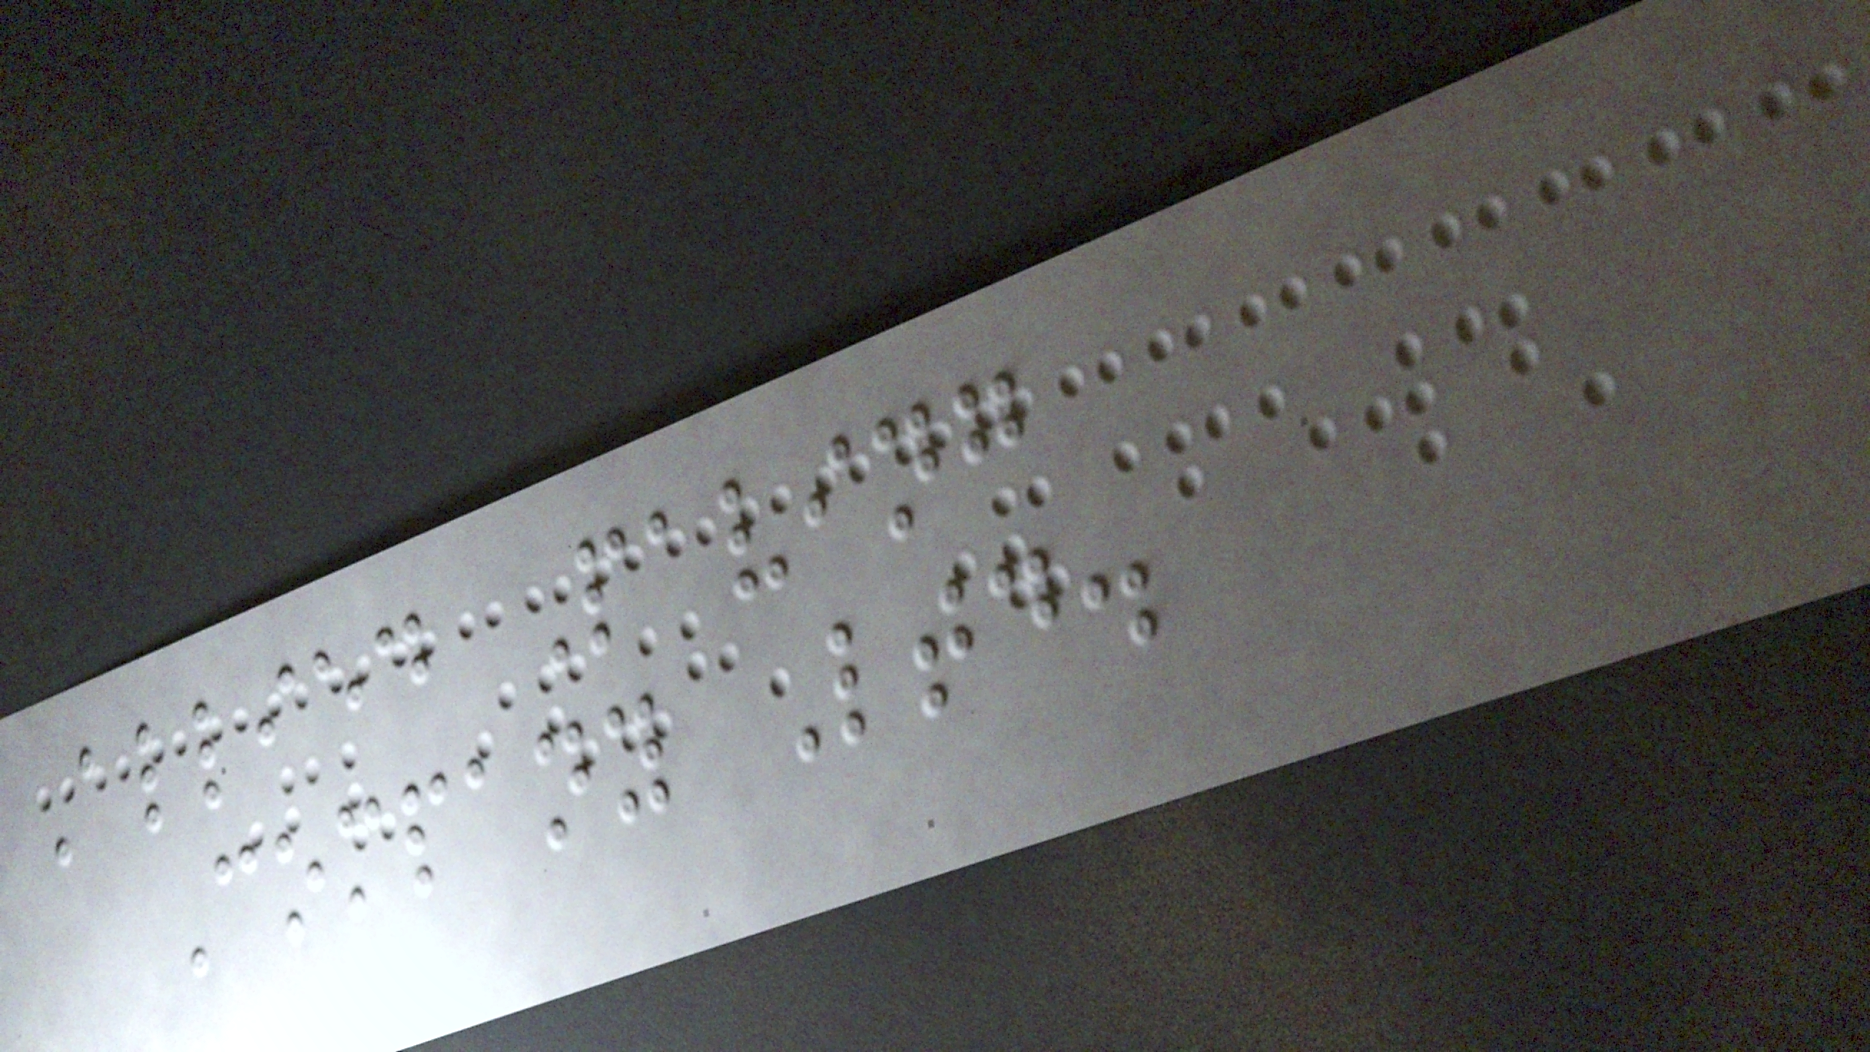Allied Paving
Company Ltd.
